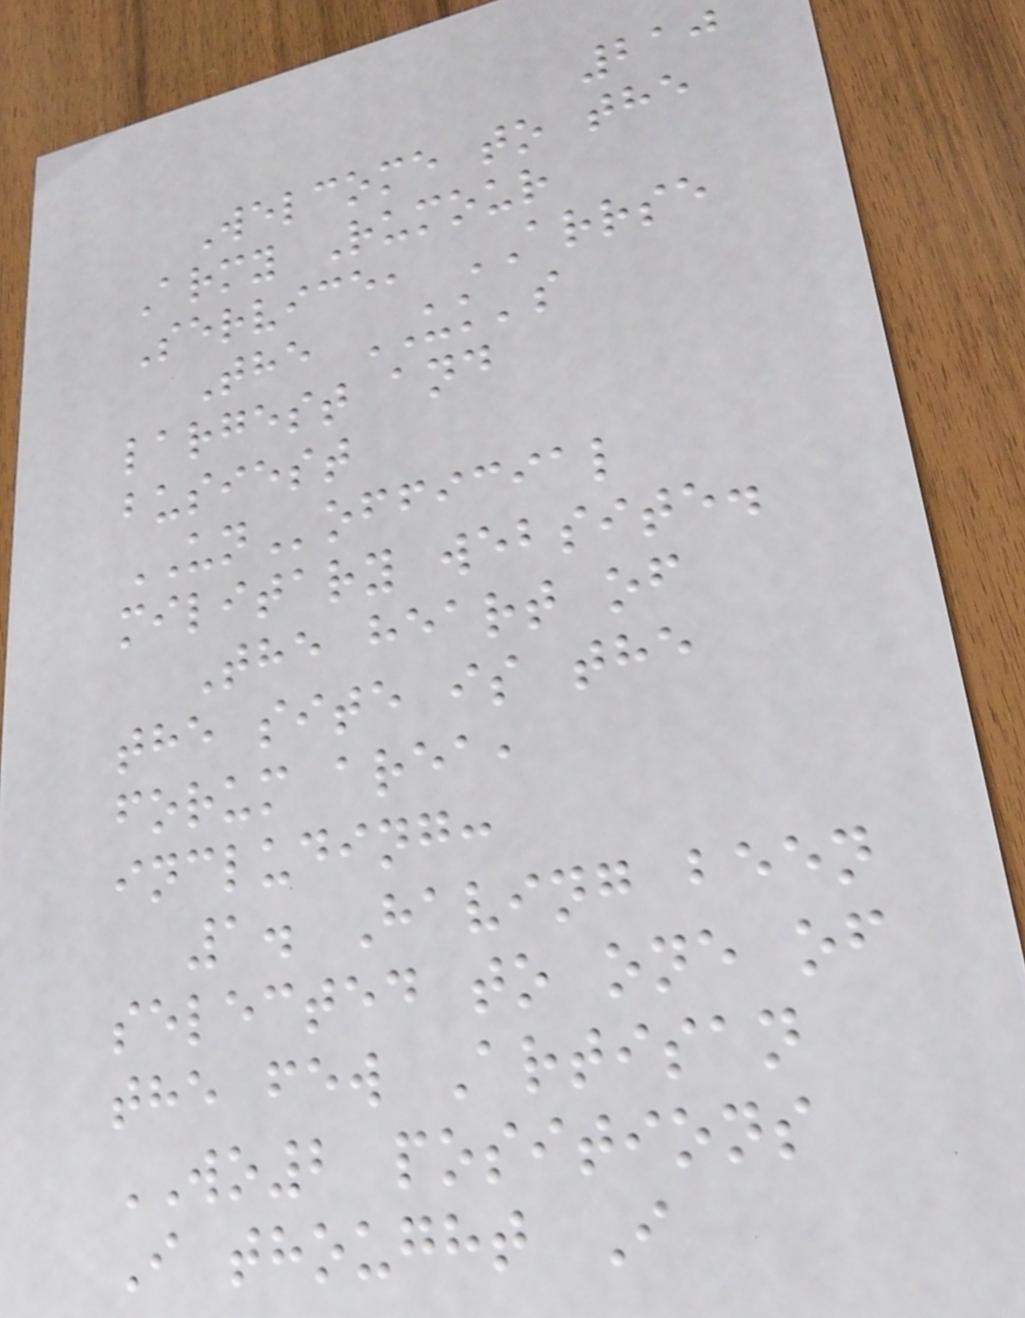210
Welcome to the
Army Rumour
Service, ARRSE
The UK's
largest and
busiest
UNofficial
military website.
The heart of
the site is the
forum area,
including:
1. Having been
selected to one of
the few Artisan
WO2 positions
I thought I
